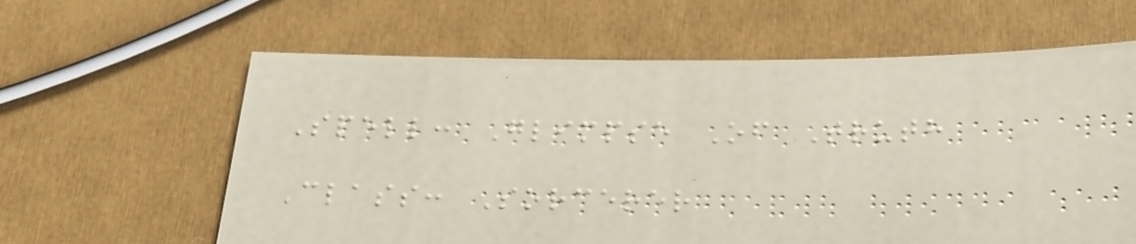Spell: Glimpse Of Truth
Class: Sorcerer
